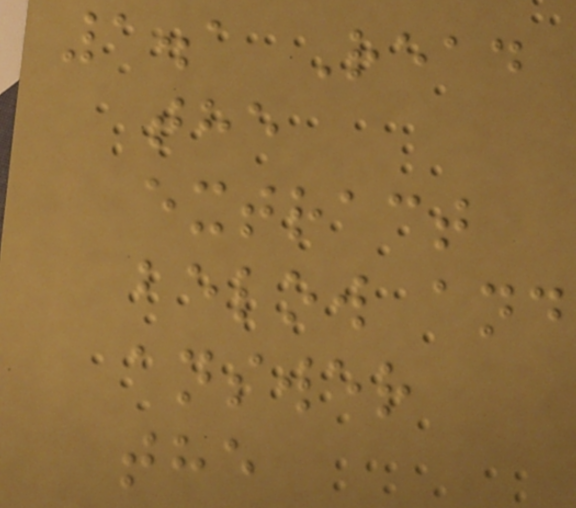1.1 Read
the
extract
below and
answer
the
